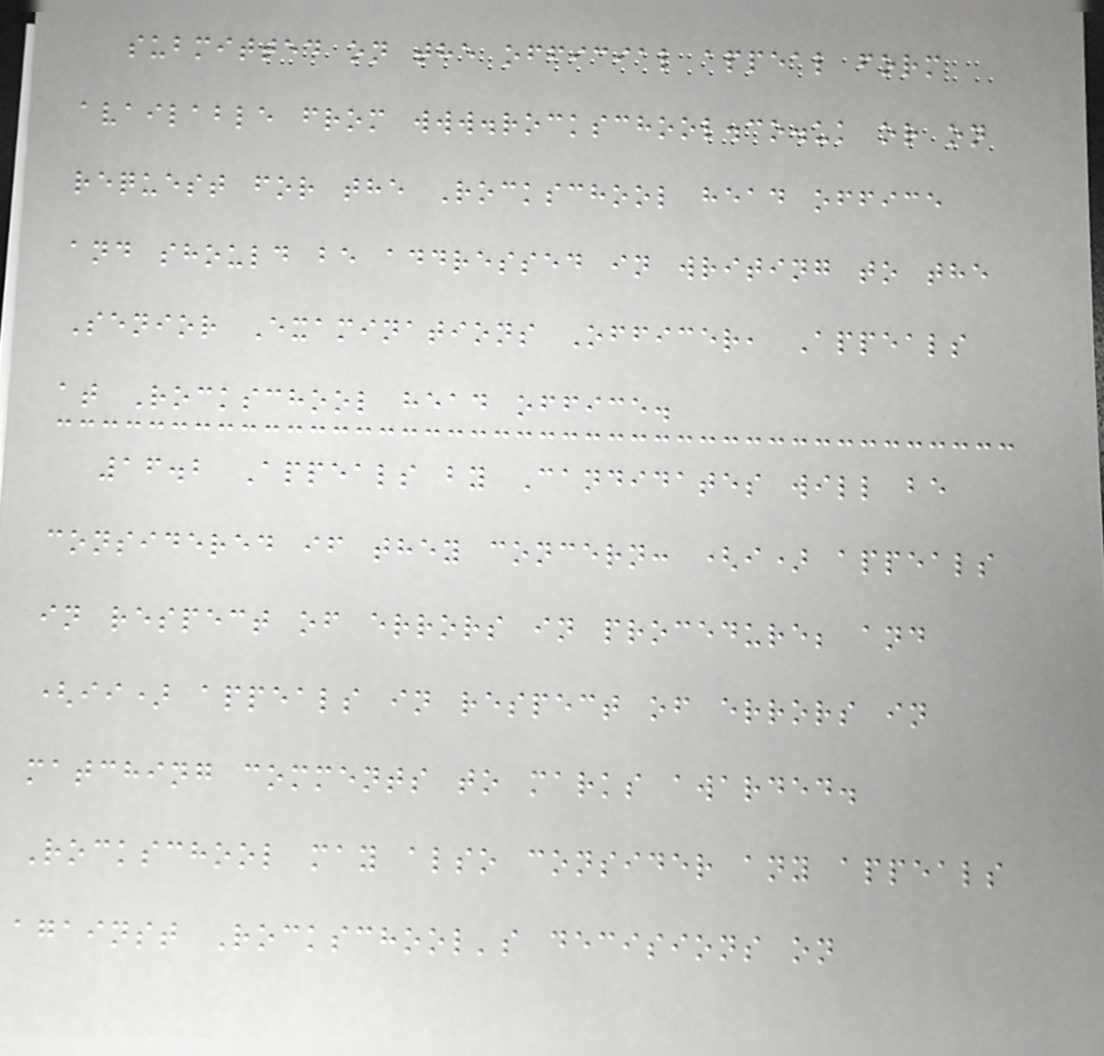submitted on the official appeal form
available from www.rockschool.co.uk or on
request for the Rockschool head office
and should be addressed in writing to the
Senior Examinations Officer, Appeals
at Rockschool head office.
16.2 Appeals by Candidates will be
considered if they concern: (i) appeals
in respect of errors in procedure; and
(ii) appeals in respect of errors in
matching comments to marks awarded.
Rockschool may also consider any appeals
against Rockschool's decisions on
